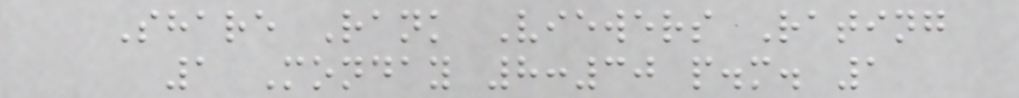Share Rank Viewers Rating
1 Monday 8:30 p.m. 1
